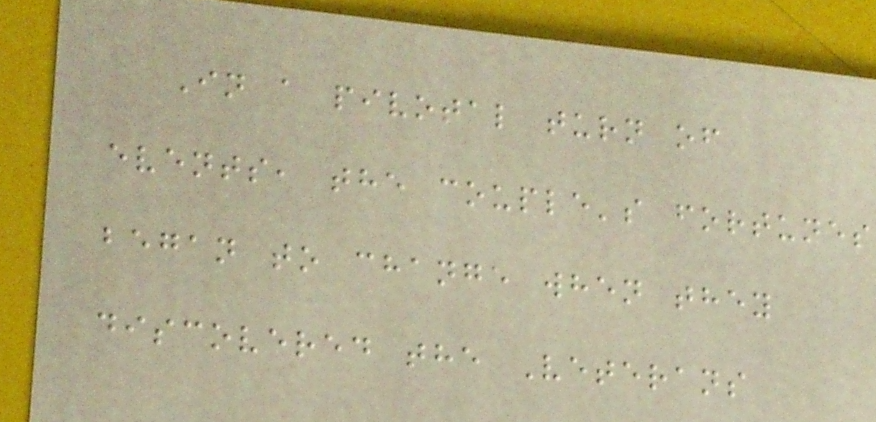In a pivotal turn of
events, the couple's fortunes
began to change when they
discovered the Veterans
